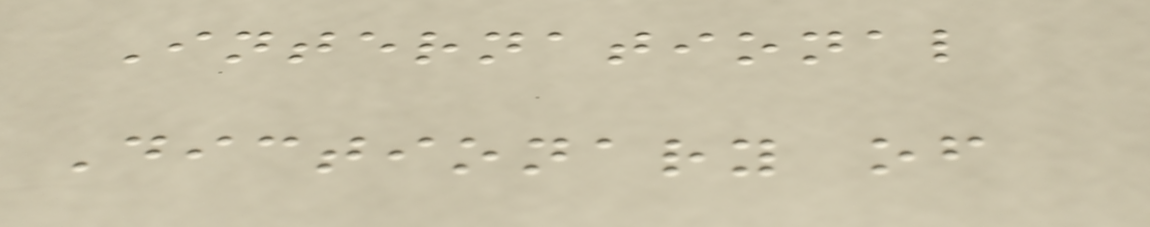International
Dictionary of
